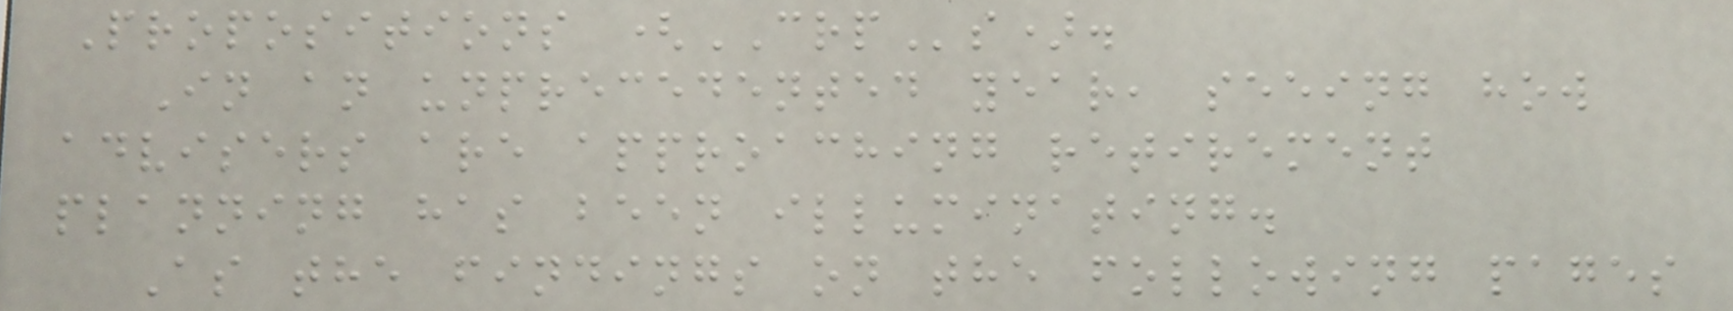Propositions (CRPs).
In an unprecedented year, seeing how
advisers are approaching retirement
planning has been illuminating.
As the findings on the following pages
